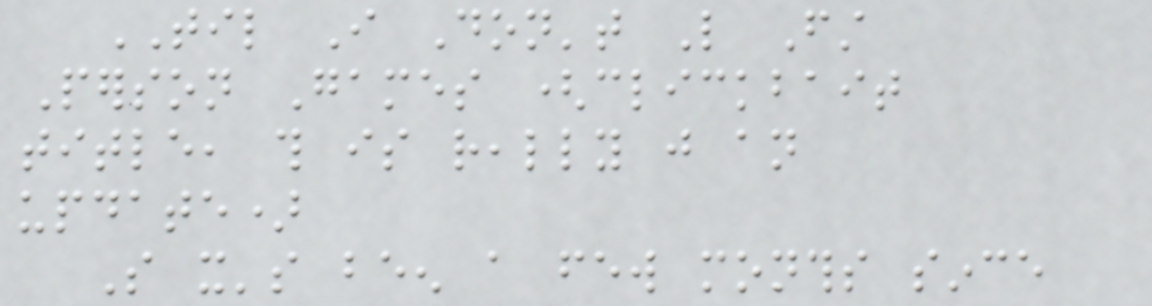TIL I Don't Like First
Person Games (clickbait
title, this is really just an
update)
So it's been a few months since
